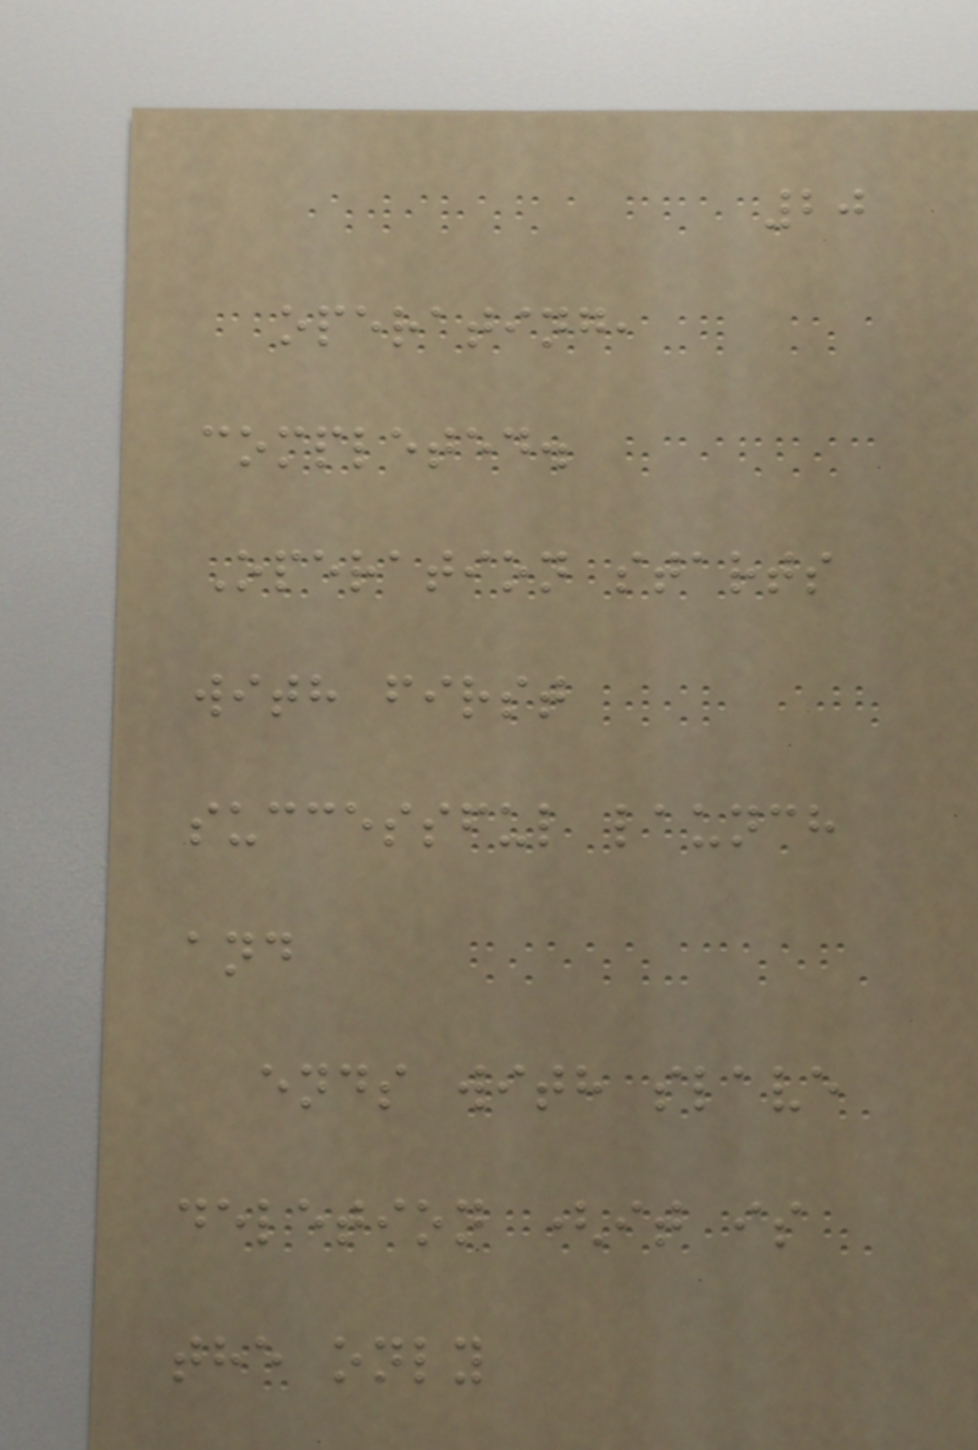20
operating,
completed.
Operation starts
with first
successful launch
and
ends with slave
deletion (it is
the only
